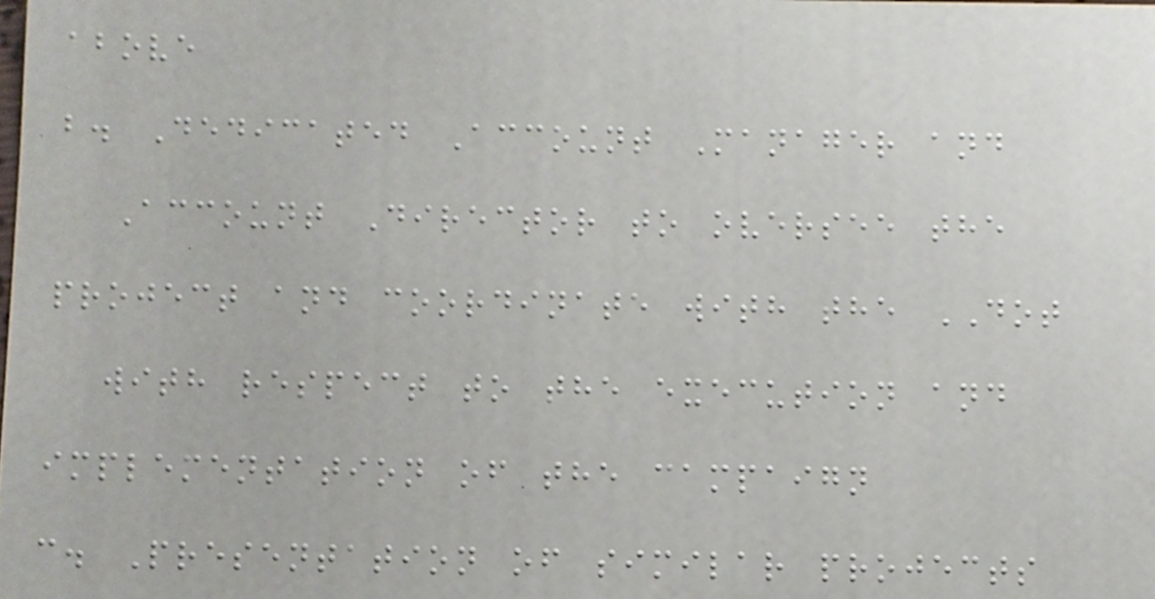above
b. Dedicated Account Manager and
Account Director to oversee the
project and coordinate with the DOT
with respect to the execution and
implementation of the campaign
c. Presentation of similar projects
